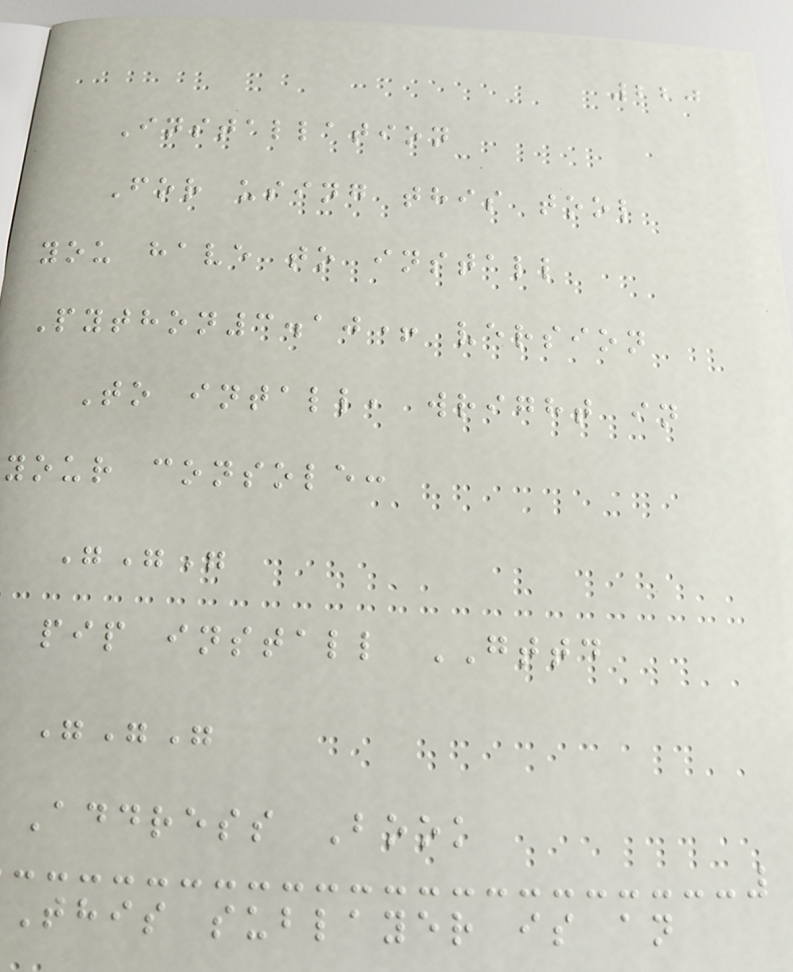220
Installation
For using this tool
you have to install
Python3.10+ version
To intall, wright in
your console:
"""
pip install GTTD
"""
Address Book
This sublayer is an
